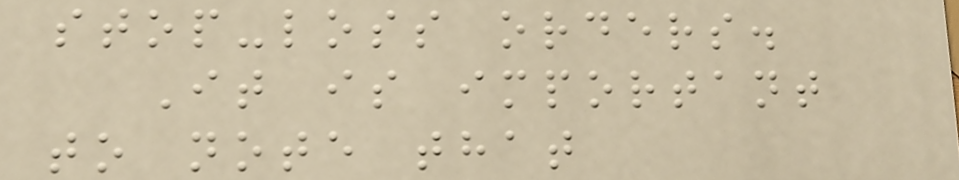stop-loss orders.
It is important
to note that
